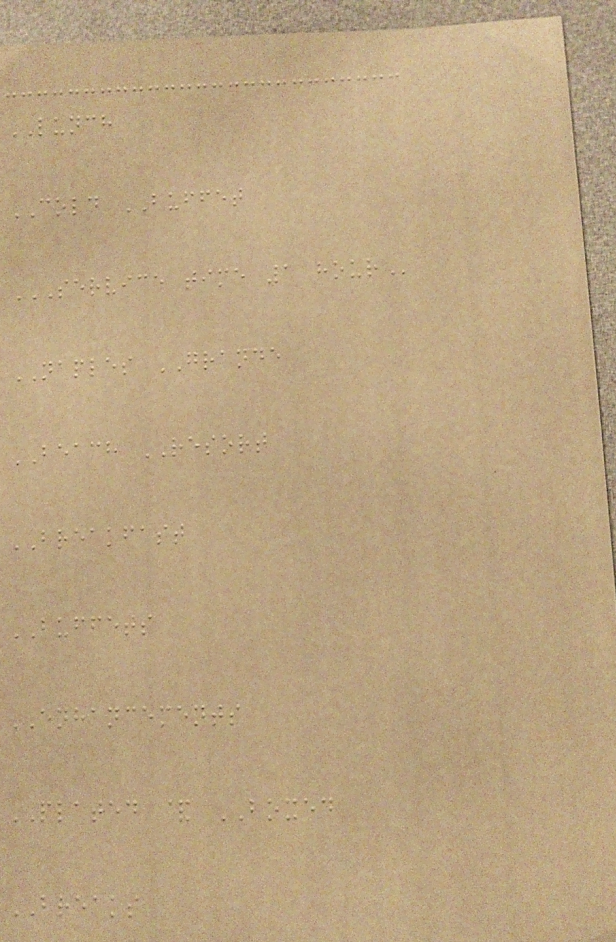LUNCH
COLD BUFFET
SERVICE TIME 1 HOUR
NAPLES GRANDE
BEACH RESORT
BREAKFAST
BUFFETS
ENHANCEMENTS
PLATED & BOXED
BREAKS
